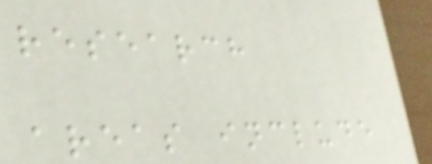research
areas include
